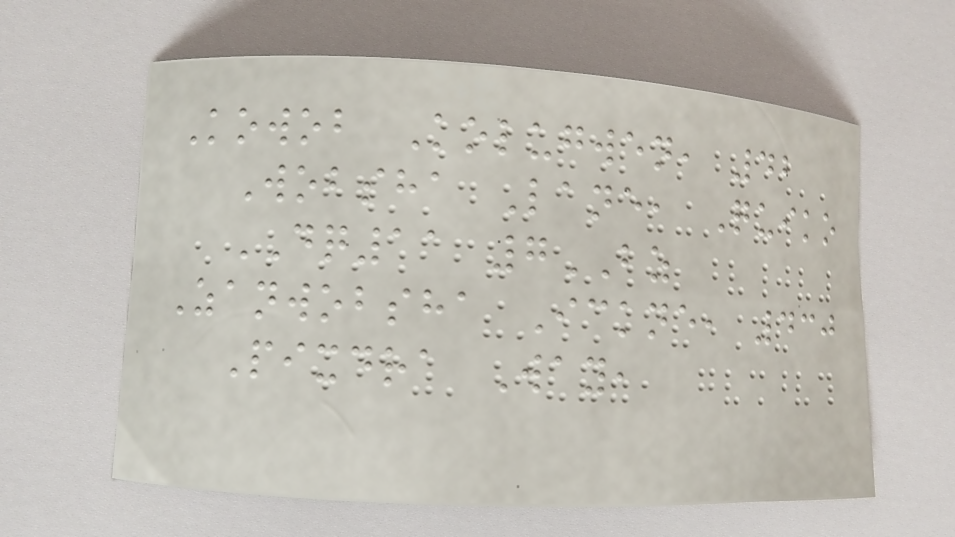Kowob Kolugwen, 42
Wobsha Lane, Quiko
DQ11 7BZ
Zanwobsha Ickne, 430
Pixdra Way,
